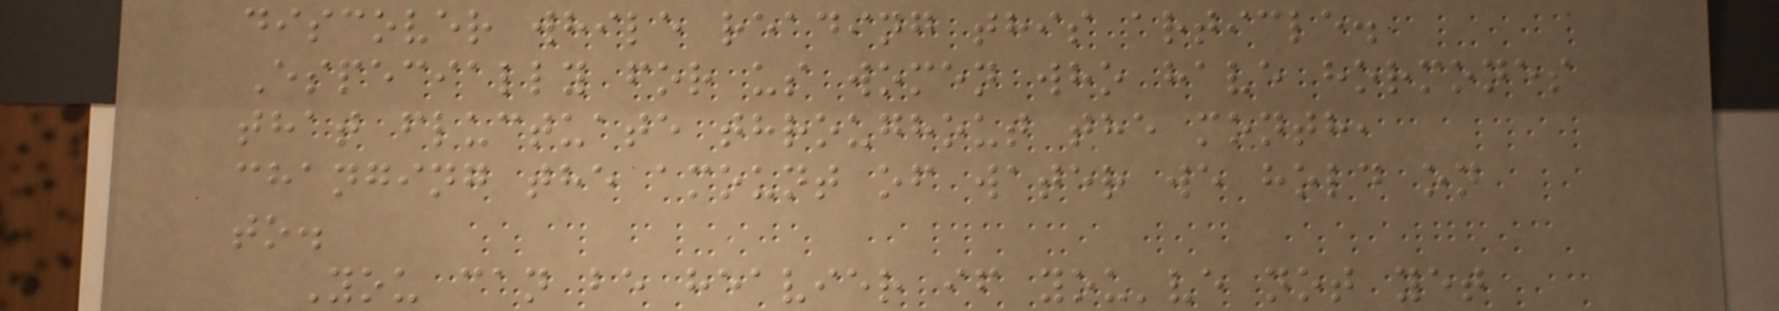discover while reading this article.
Especially for us women who have hormones
that fluctuate throughout the month,
changing the amount of water we hold on
to.
You can be heavier if you've not yet
